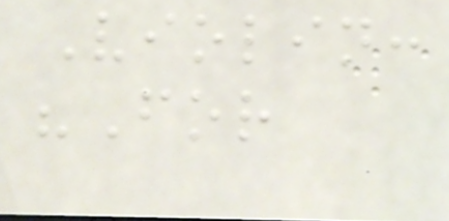Violin:
"For
